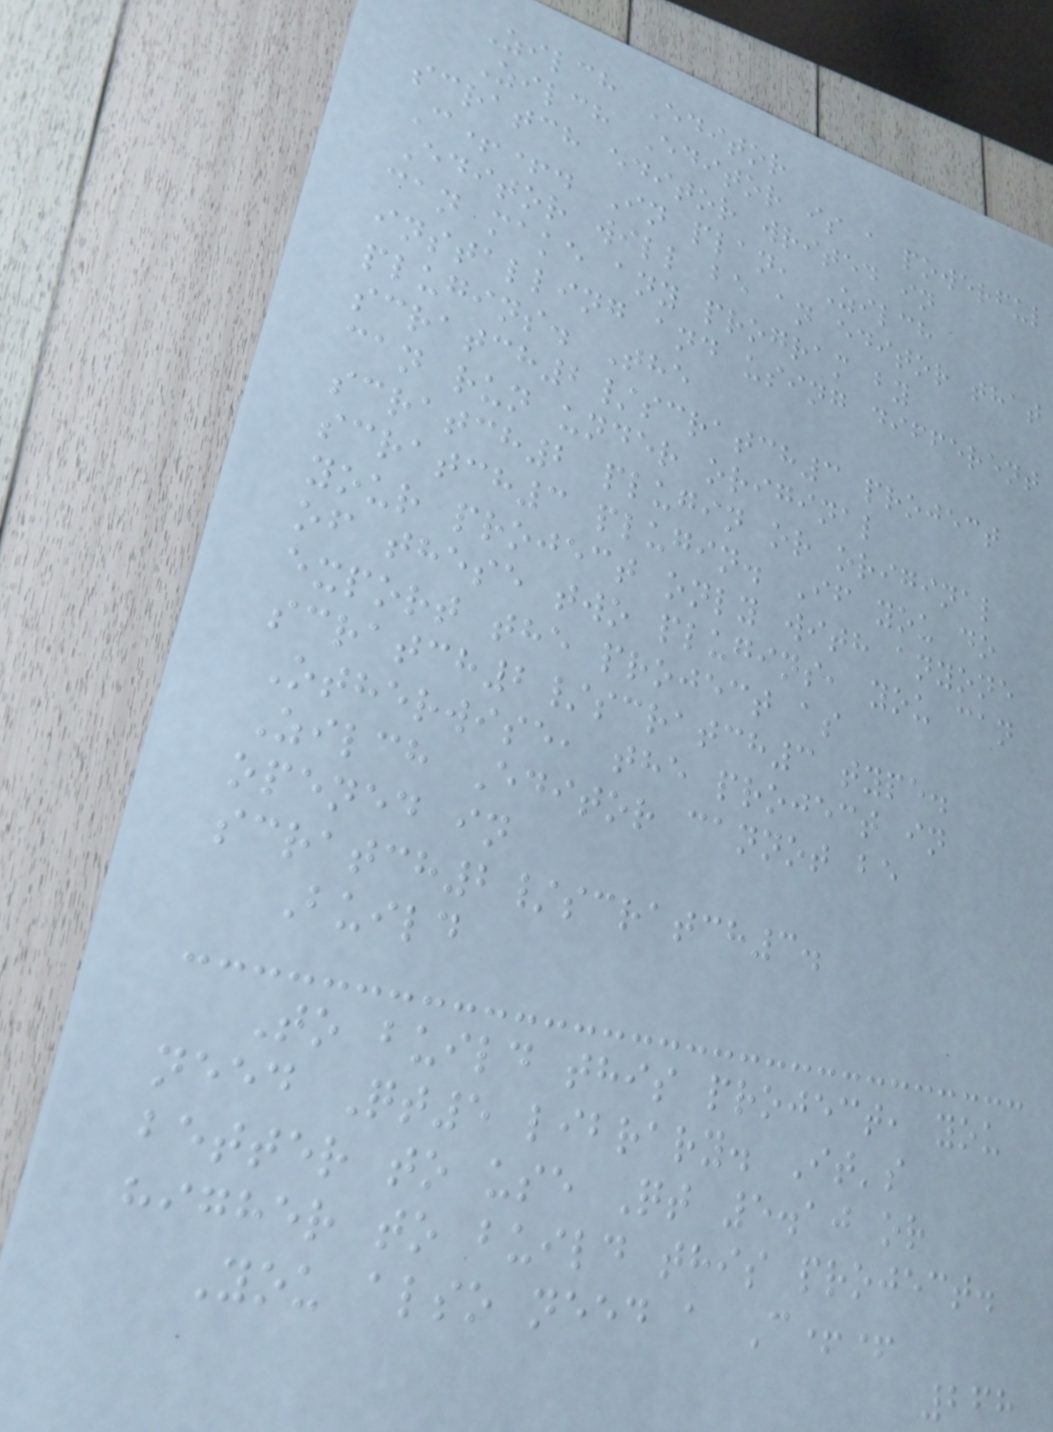Zilch Editor
Zilch Editor is a powerful
scratch editor writed in
C++. In plan, Zilch
Editor will be an editor that
can make any program by
installing and using different
plugins. The
scratch2/scratch3 project
can run under original
scratch2 plugin or original
scratch3 plugin. If you do
your project only with anyone
of these two plugins, you can
export the project as
scratch2/scratch3 type.
Otherwise, the project in
Zilch Editor cannot be
opened in
scratch2/scratch3.
Build
To build this project, you
need Qt5 library. It's
better to use Qt 5.10 or
higher to build this project.
You also need a C++
268
